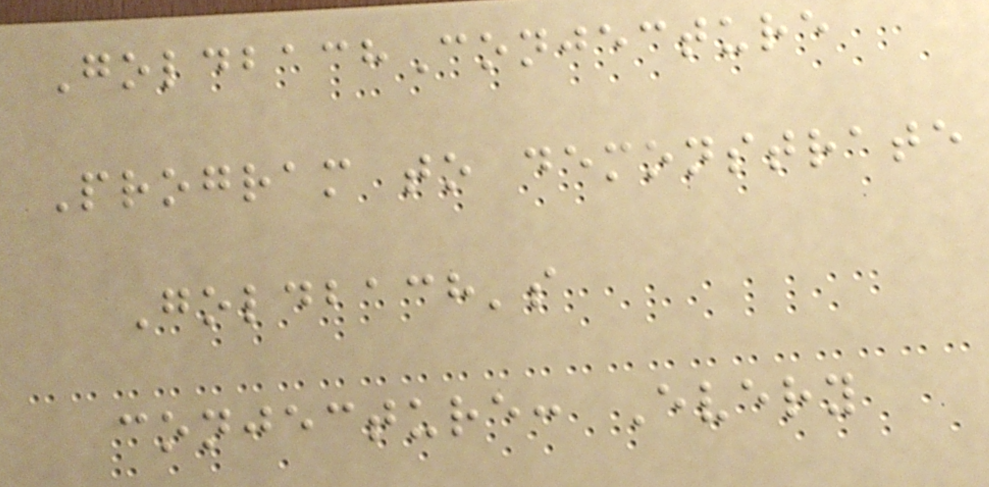GoldbachConjecture
Program to demonstrate
Goldbach's
conjecture: Every
